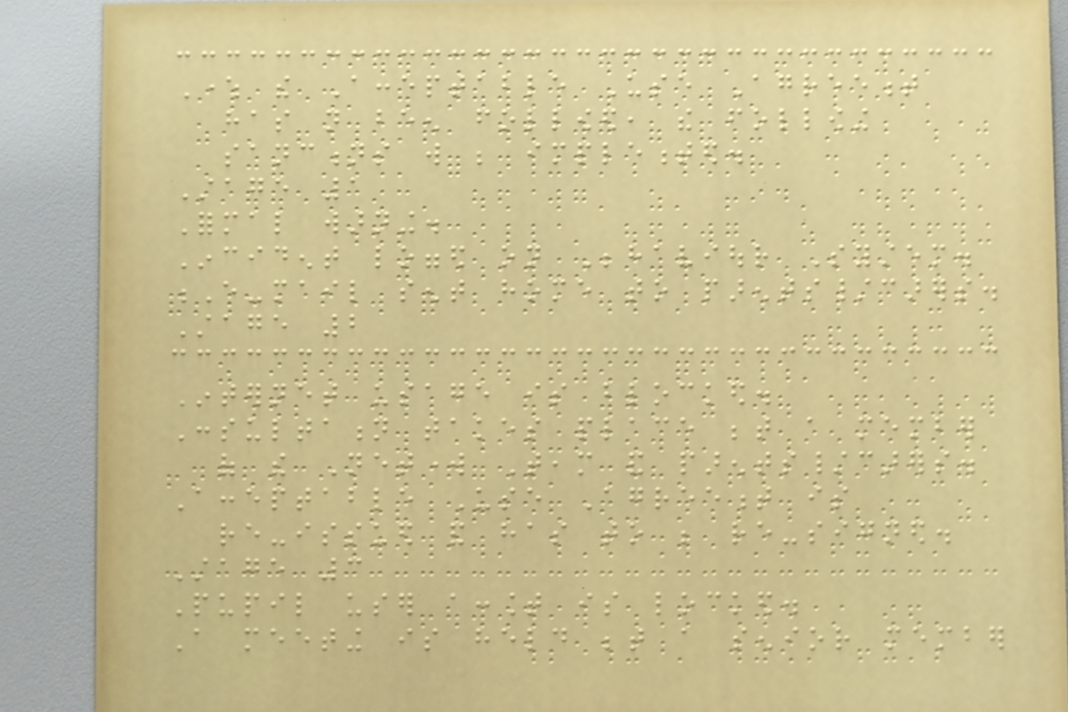Where the Acceptable Use Agreement
has not been followed, the following
sanctions will be implemented.
Stage 1
Formal warning.
Incident logged on Behaviour System.
E-mail sent home to parents/carers.
Stage 2
Internet usage is blocked.
Consultation takes place between a member
of the Network Team and parents/carers.
Acceptable Use Agreement is
re-issued and has to be re-signed.
Stage 3
Pupil user account is locked.
A meeting is held between a senior member
